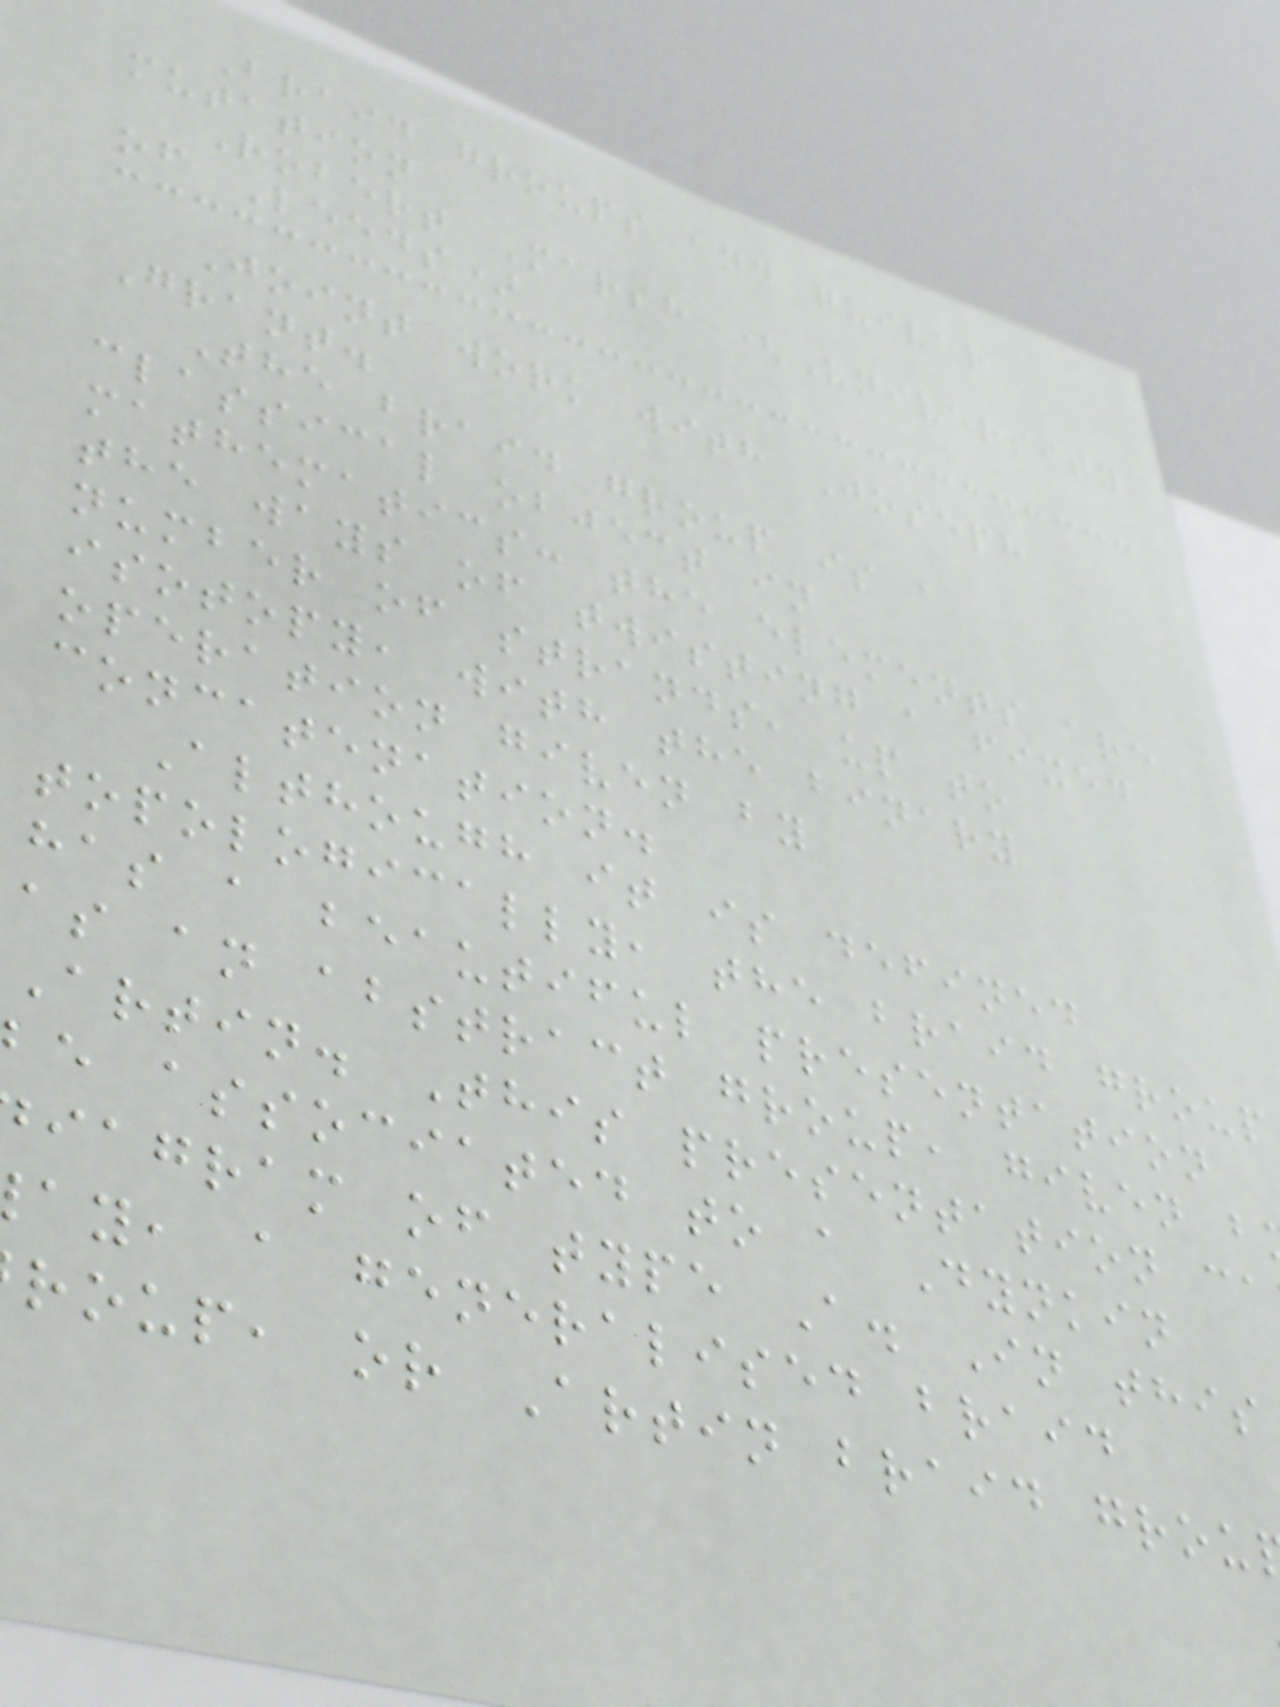Braid groups and quiver
mutation
Robert Marsh (University
of Leeds)
Joint work with Joseph
Grant.
The braid group is a
classical object in
mathematics: the elements are
the ways of twisting a fixed
number of strands, up to
isotopy, with the binary
operation given by
concatenation.
Although it is defined
topologically, the braid group
has a beautiful presentation
as an abstract group, given b
Artin. This presentation ca
e associated to a Dynkin
iagram of type A. In this
ay, a generalised braid
roup, or Artin braid grou
